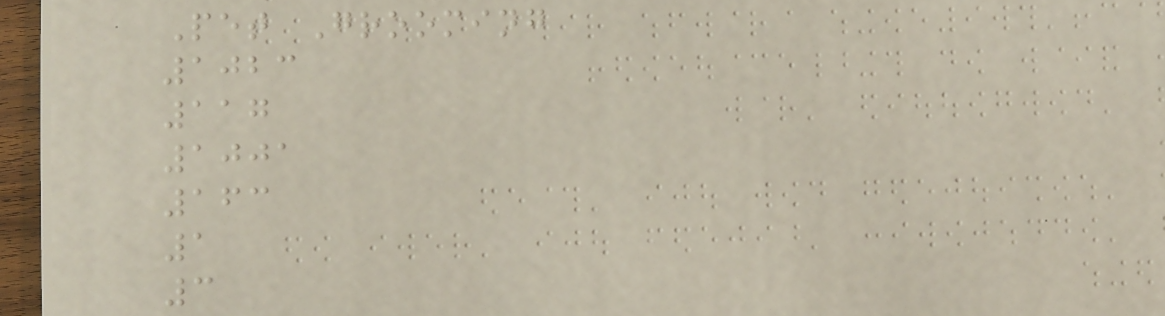Pet Grooming
1023
117
1001
163
1
3
